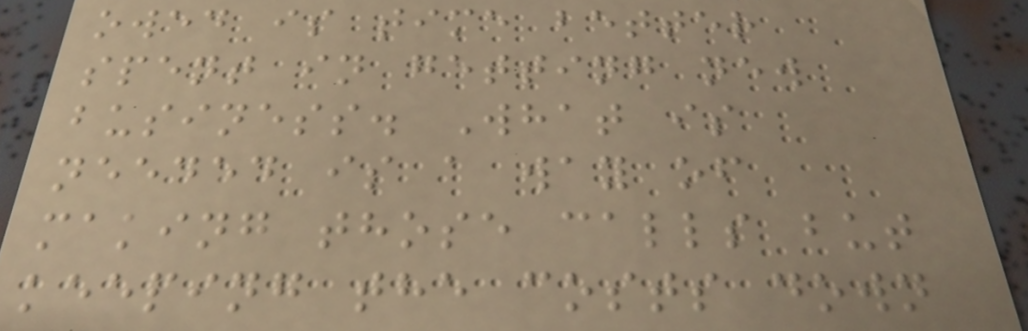owed is time better
spent in getting new
business. What is
needed is a way of
making those calls but
keeping the costs down
